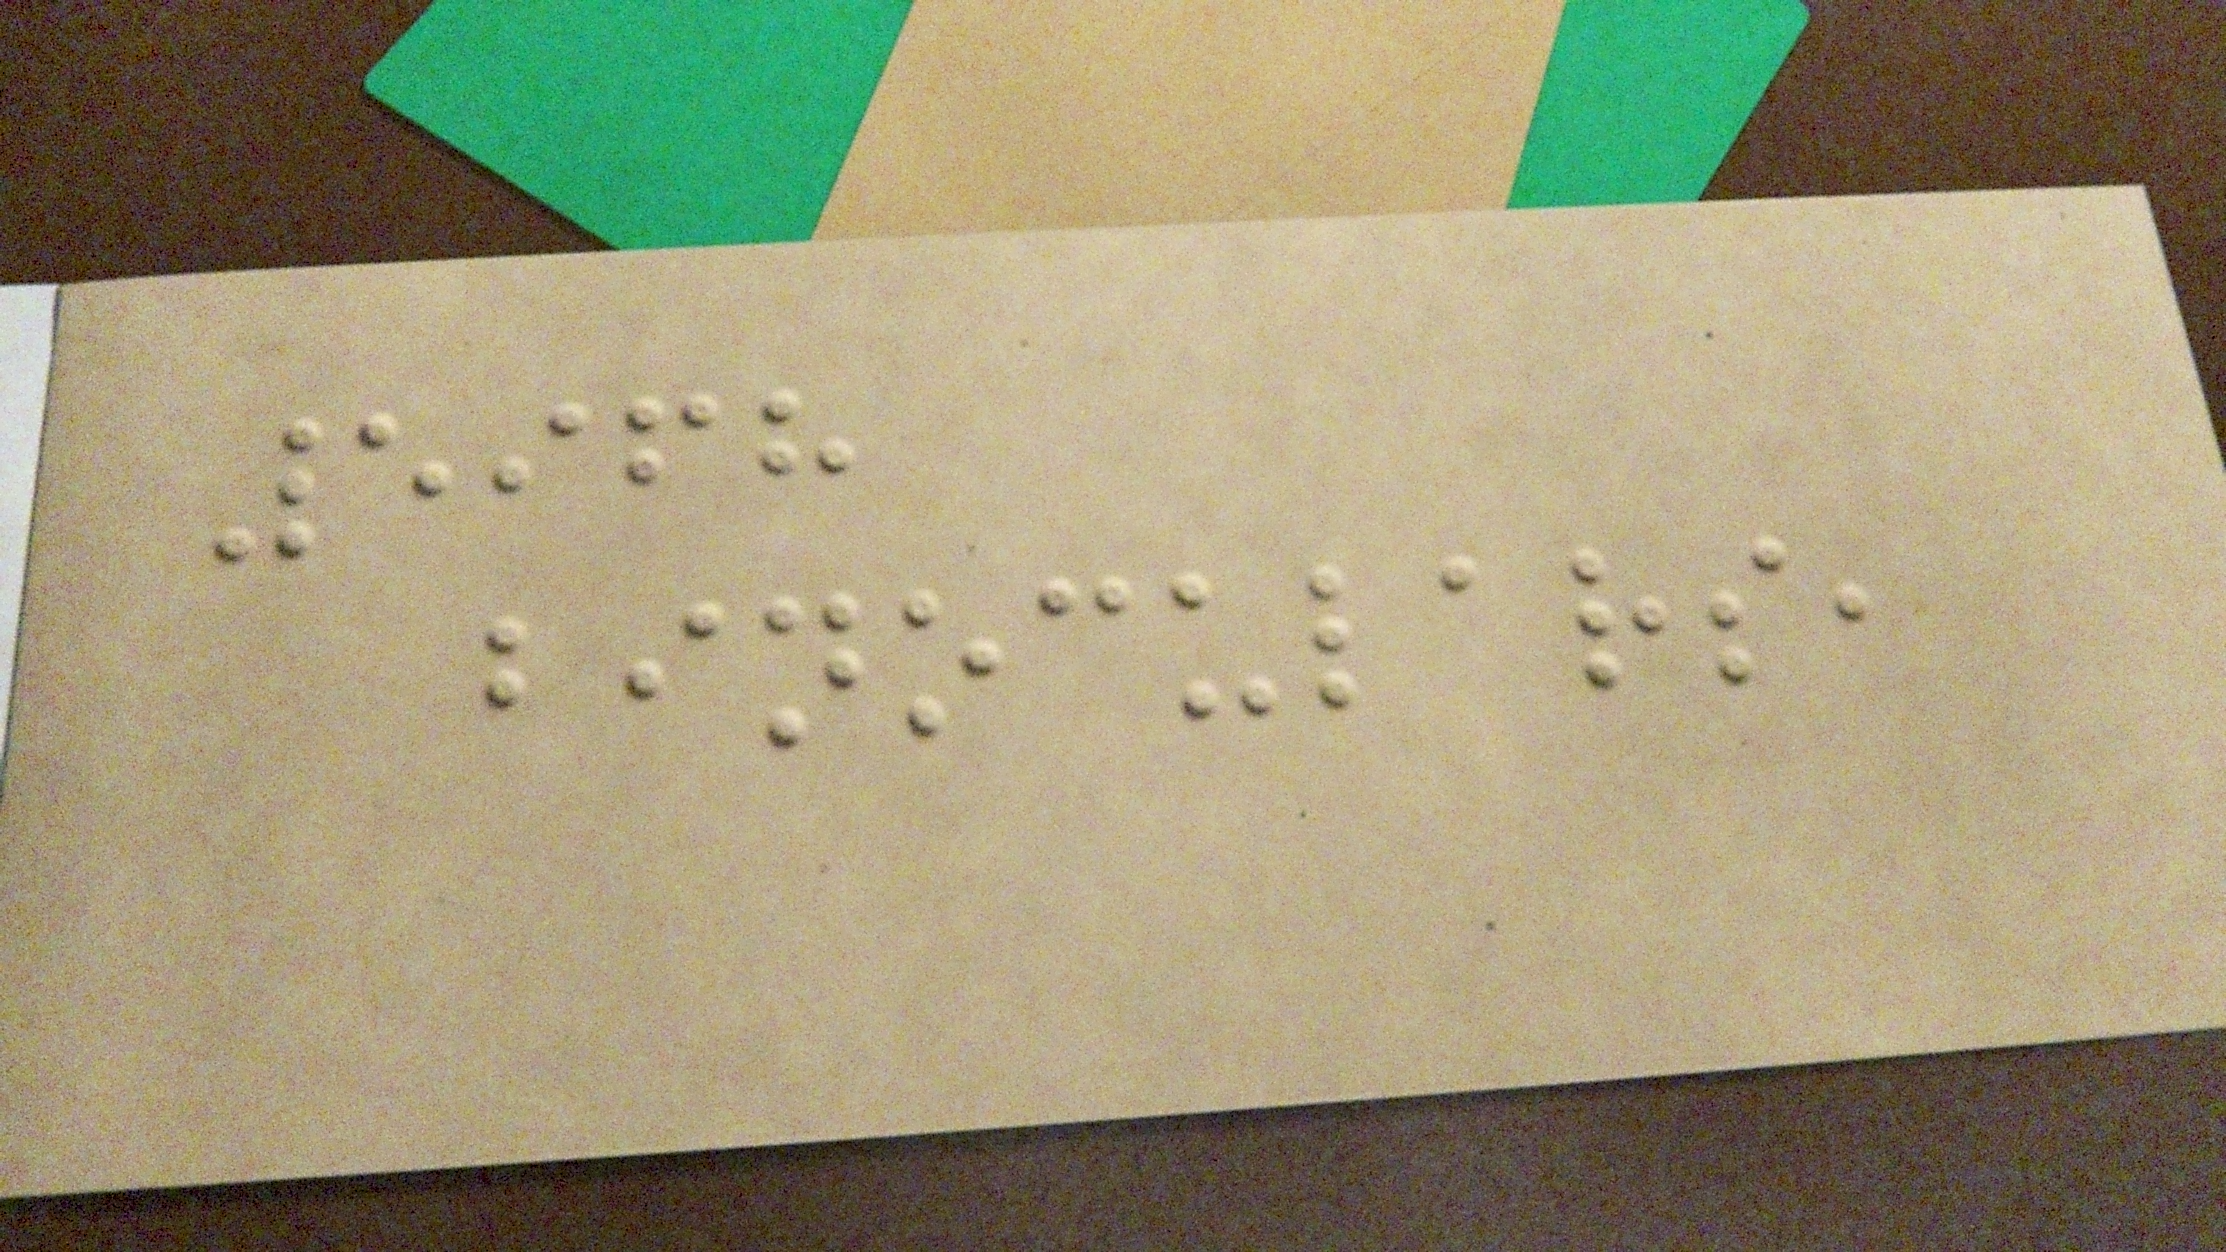5968
binoculars,
